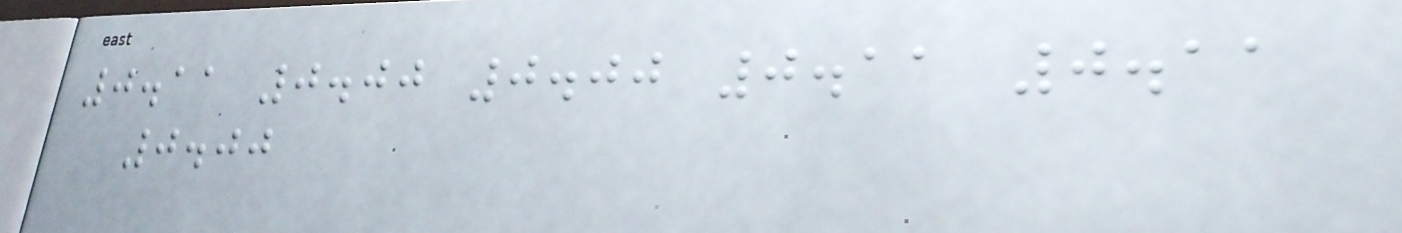0.11 0.00 0.00 0.11 0.11
0.00
